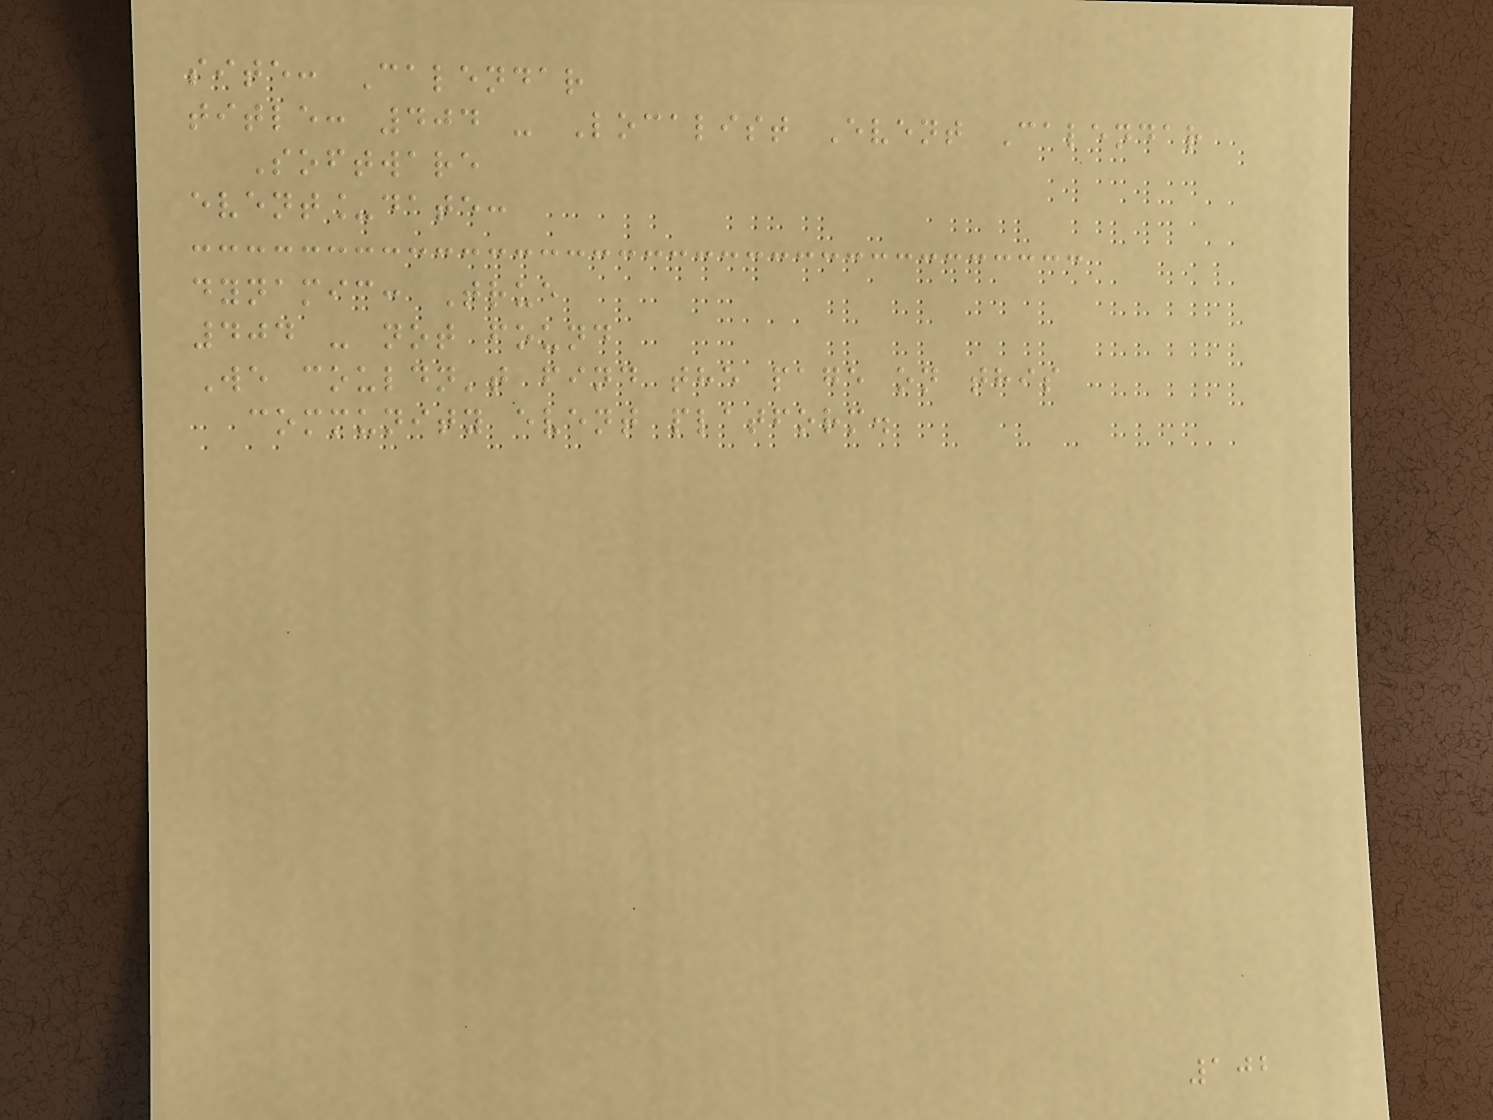site: Calendar
title: 404 - Localist Event Calendar
Software
event_date:
dynamic: True
404 - not found
We couldn't find the page on this
community event platform.
102
